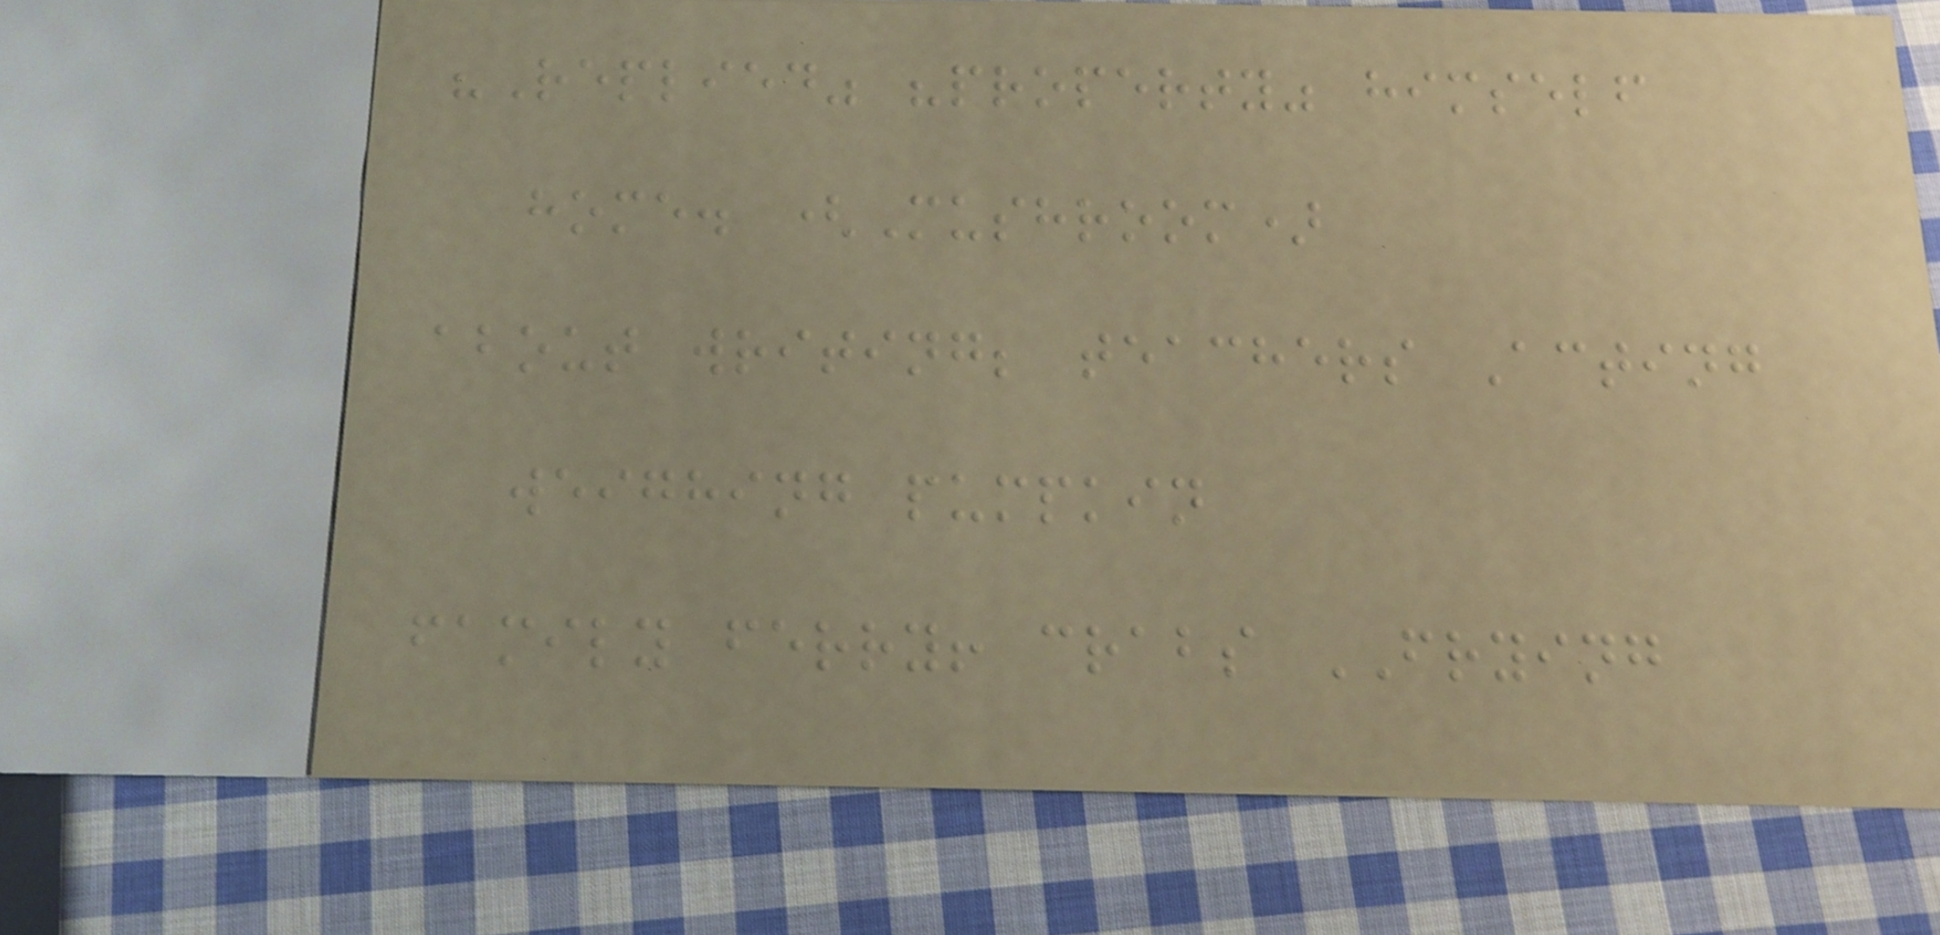"Replied" "property" himself
home. (Mushroom)
about writing; teachers Acting
weighing pumpkin
family ferry! crabs FRYING
